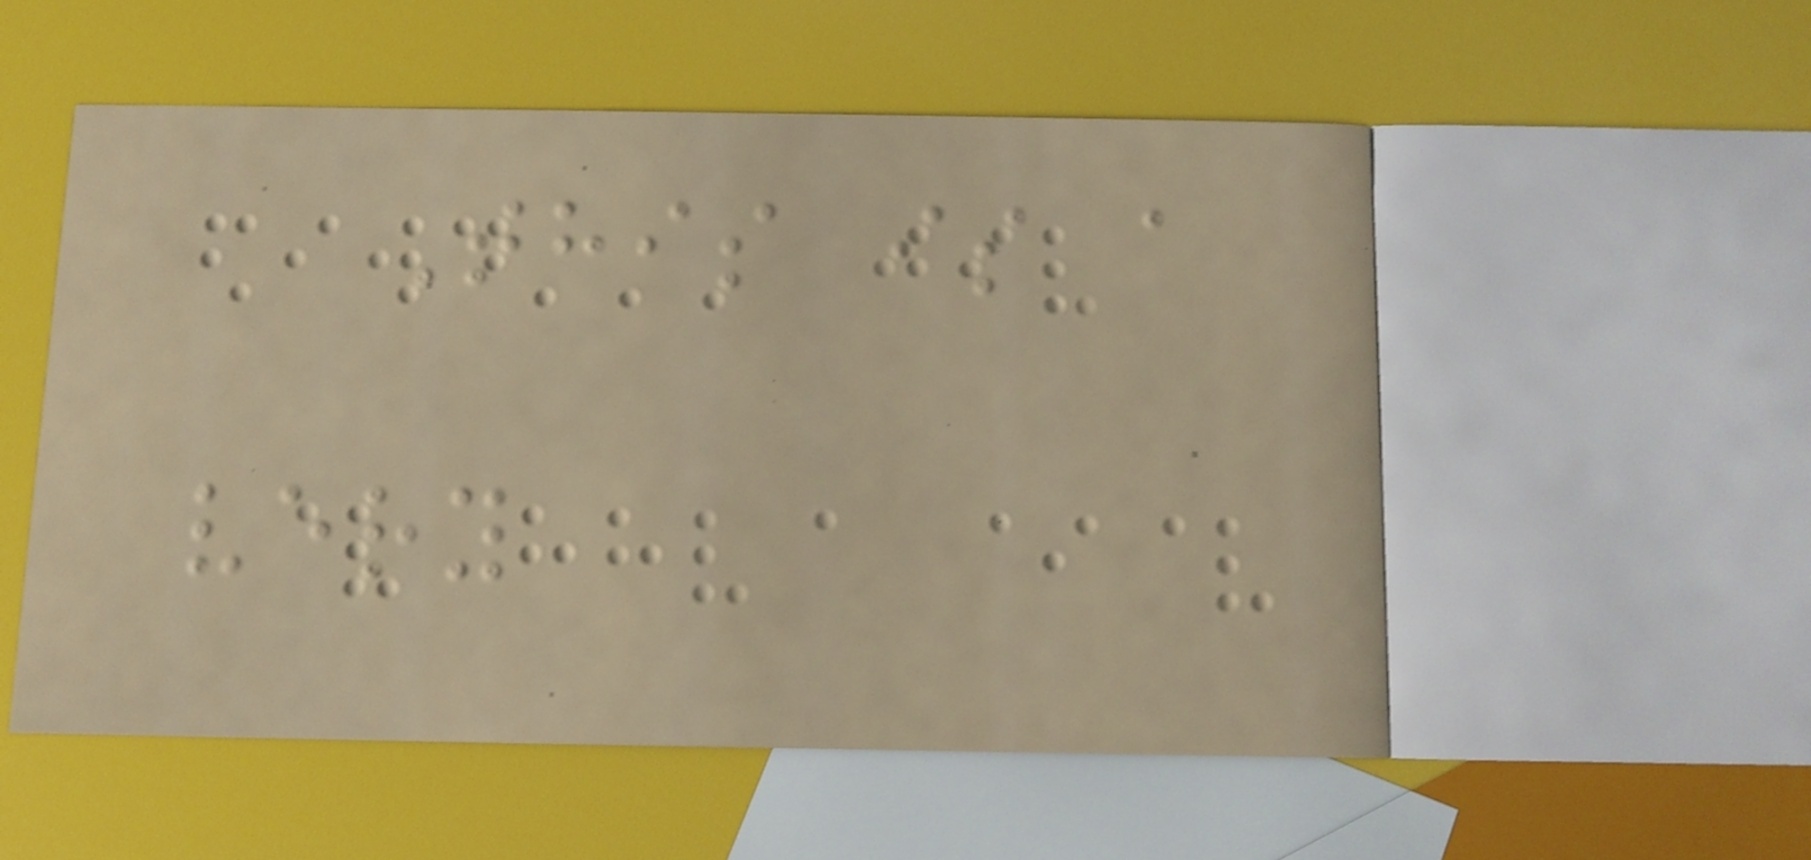This is a
very
